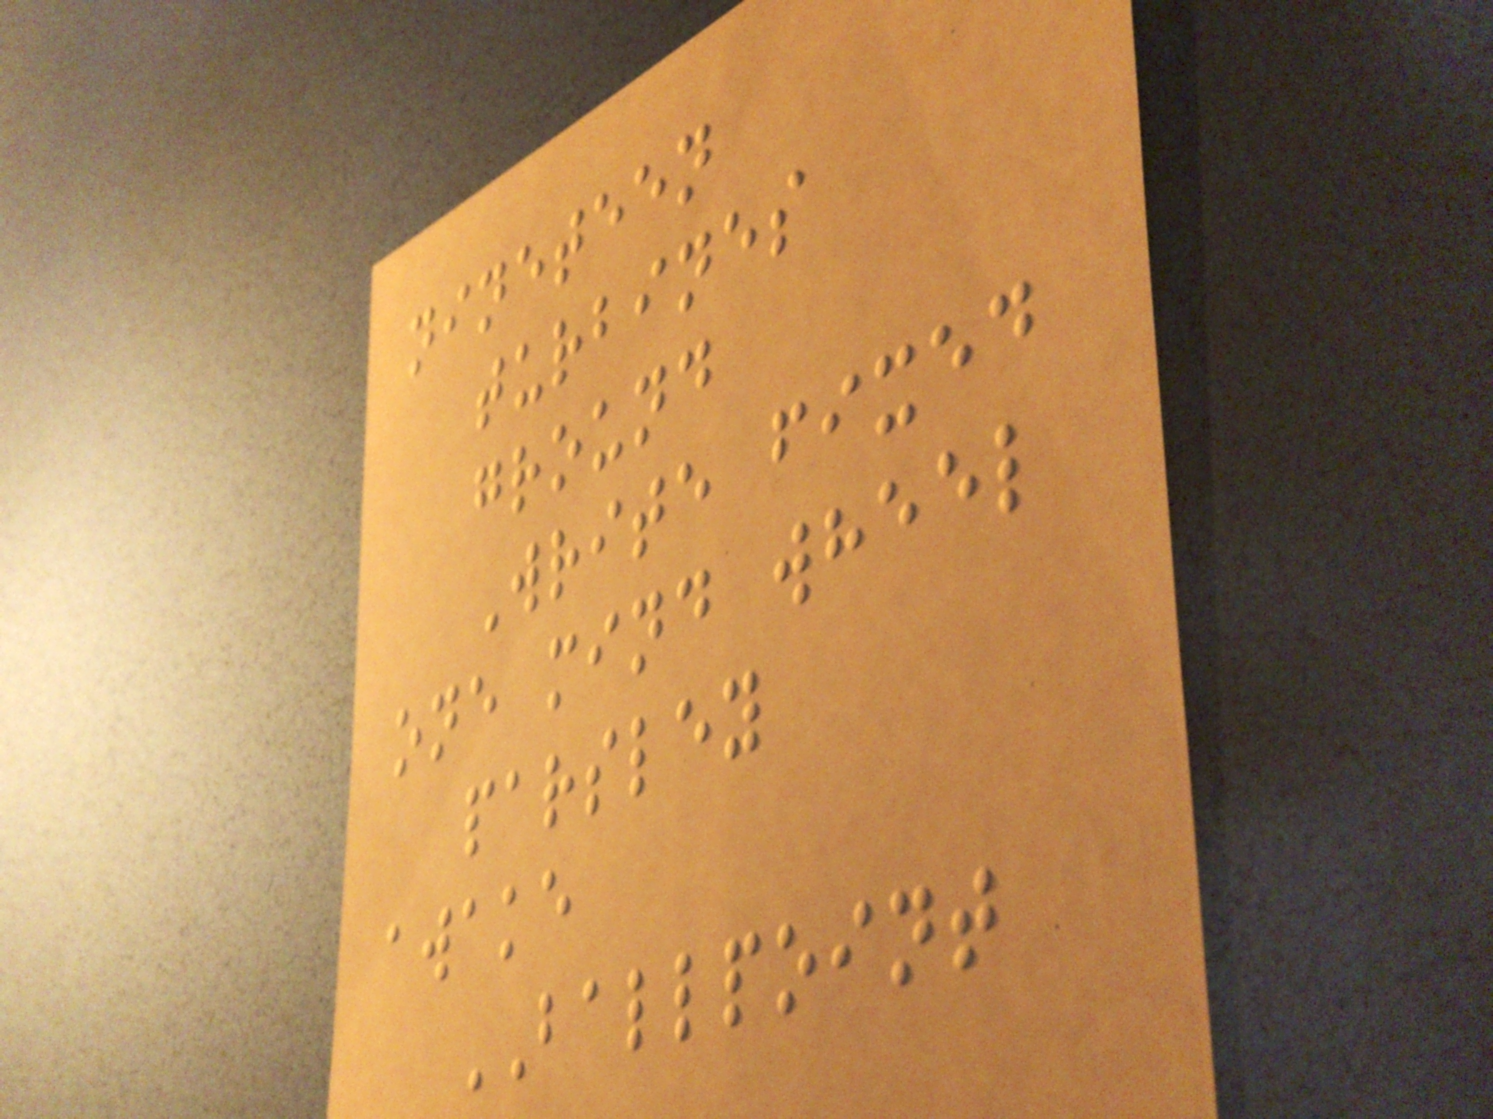nineteen
turbines
ground
Write fixed
one mind wheel
parsley
awake
BALLPOINT
